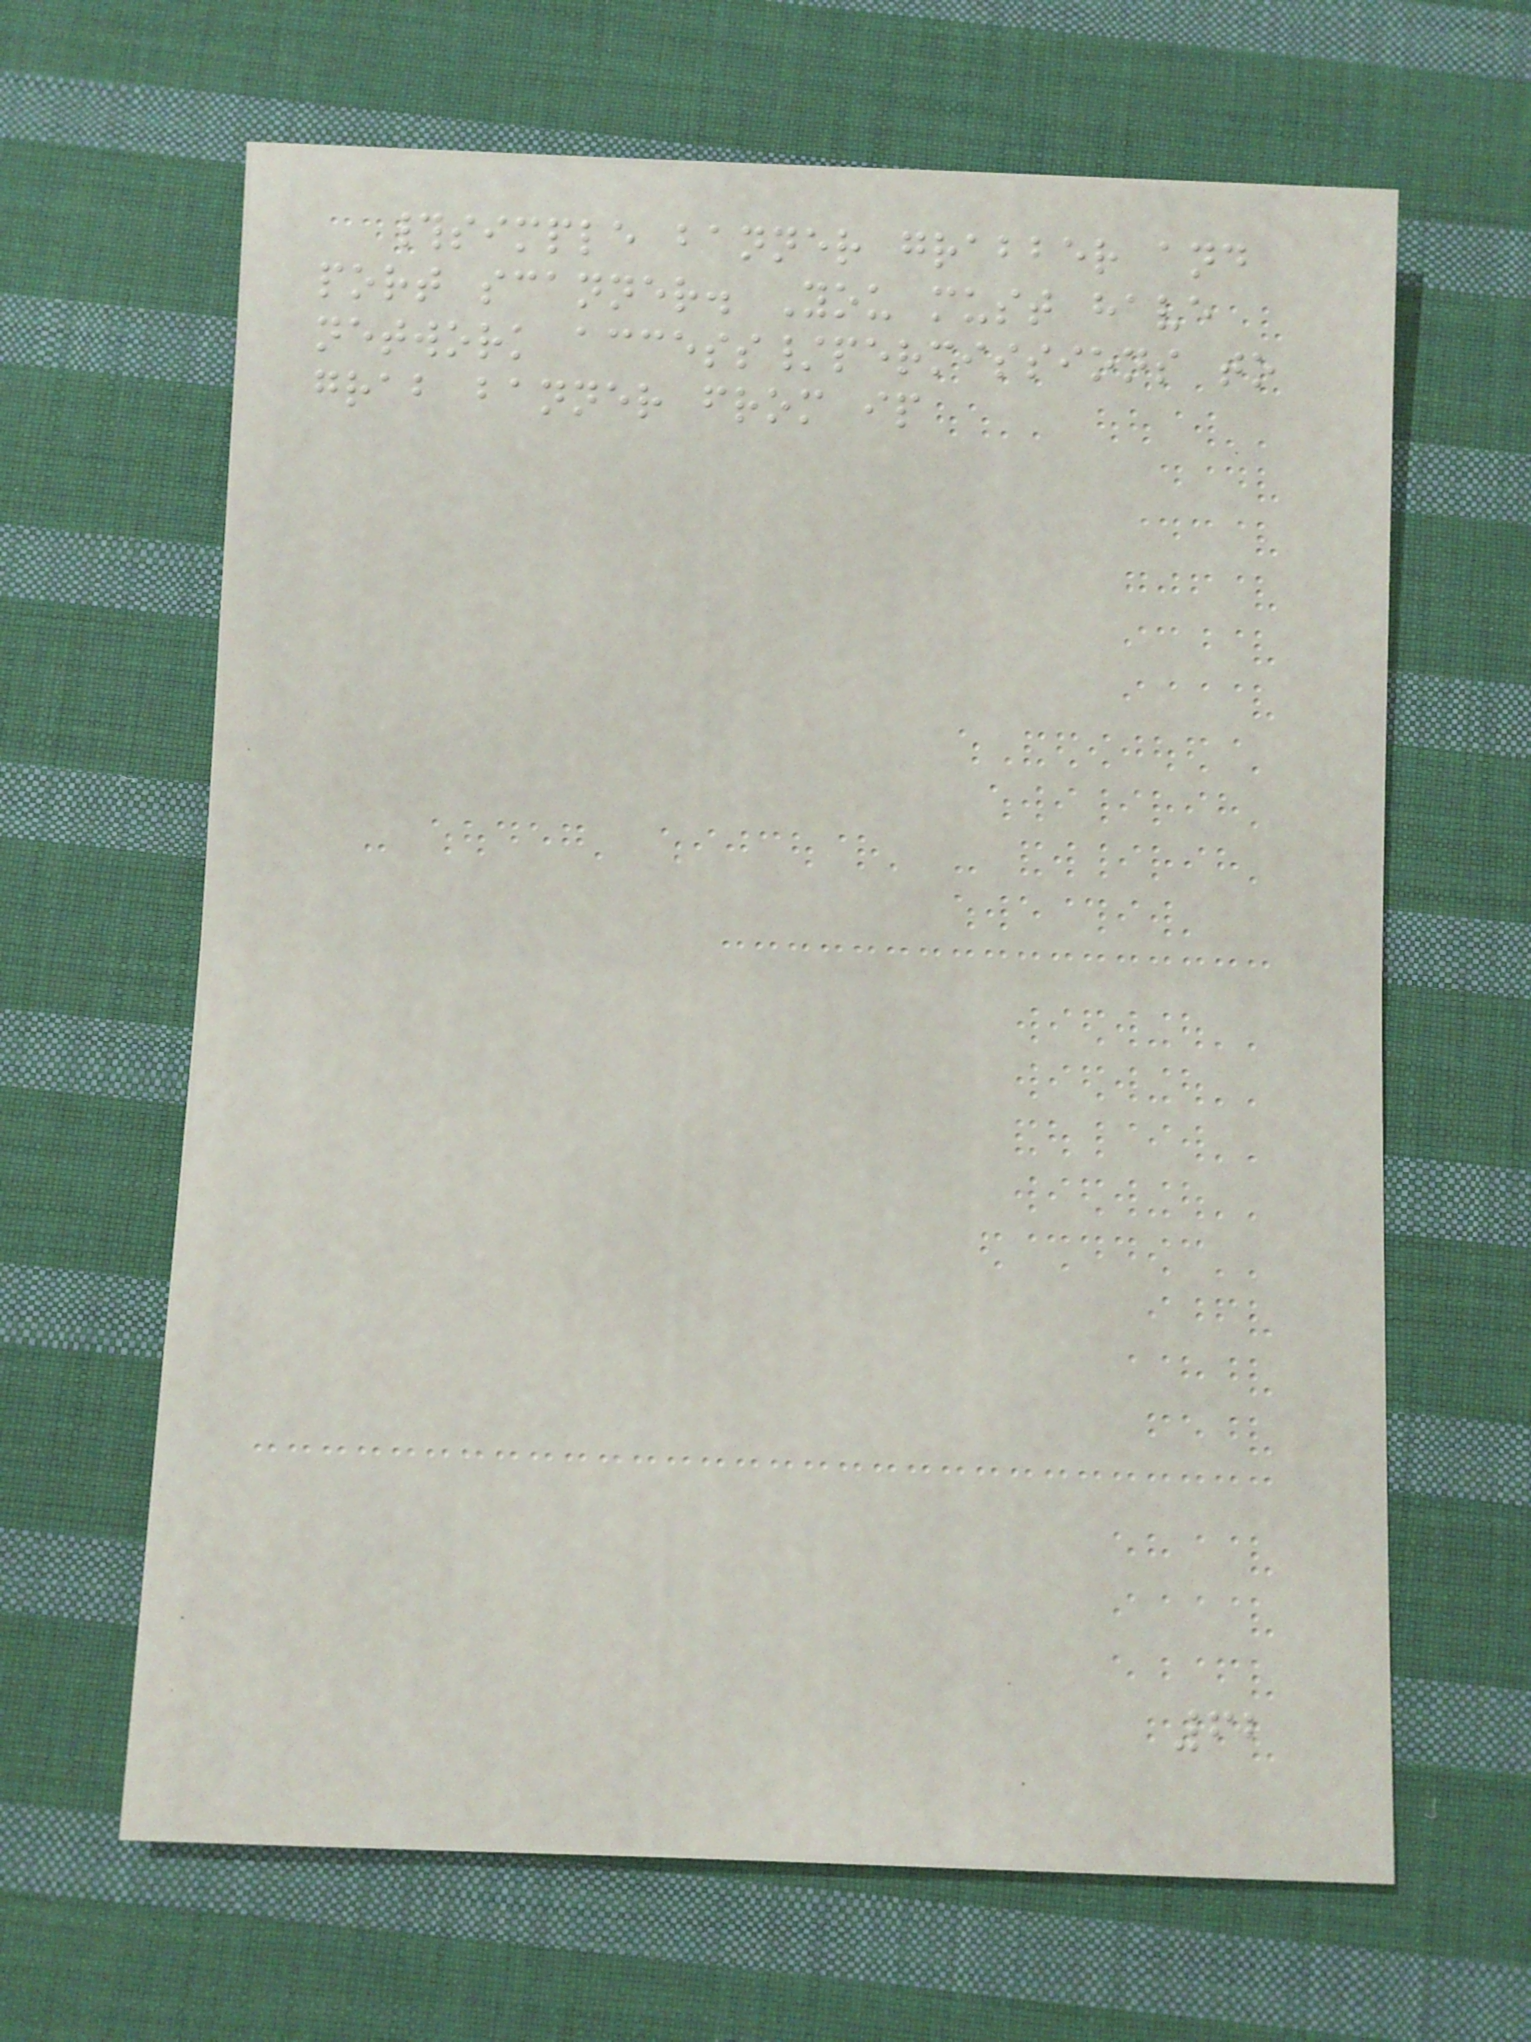#simple banner grabber and
port scanner. You must have
network access/permissions to
grab banner from ip
62
